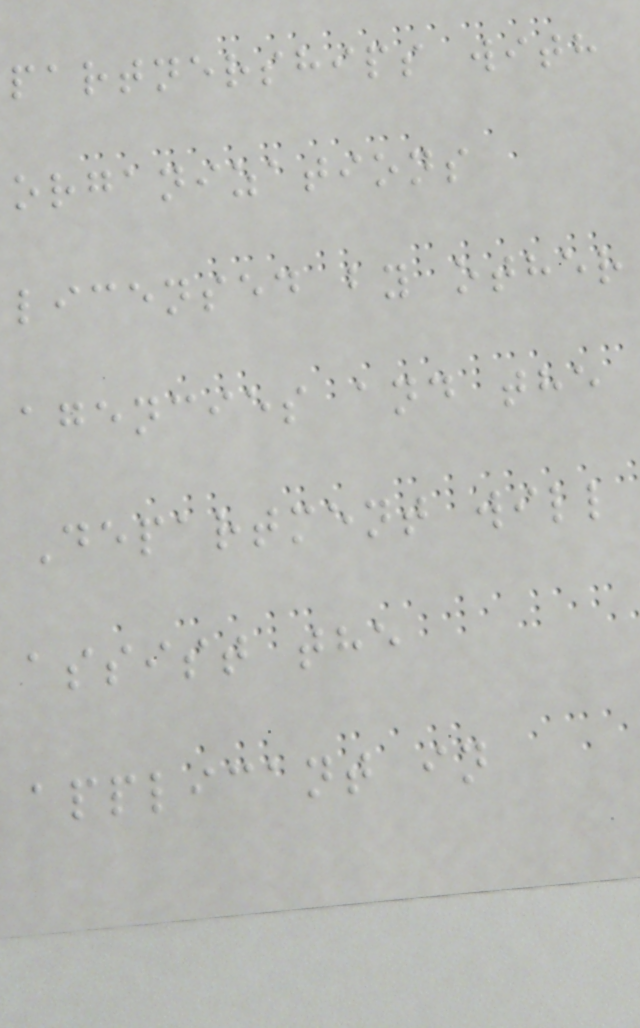partnerships with
organizations
licensed by other
agencies and the
Department will
assist the
applicant in
